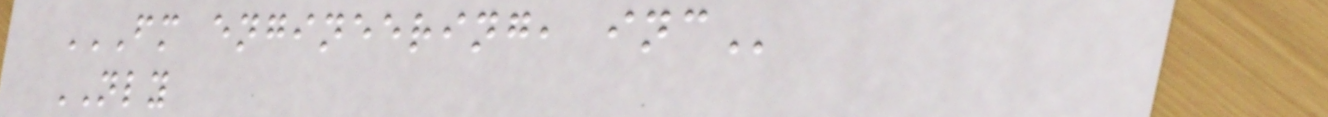FM ENGINEERING, INC
NLY
